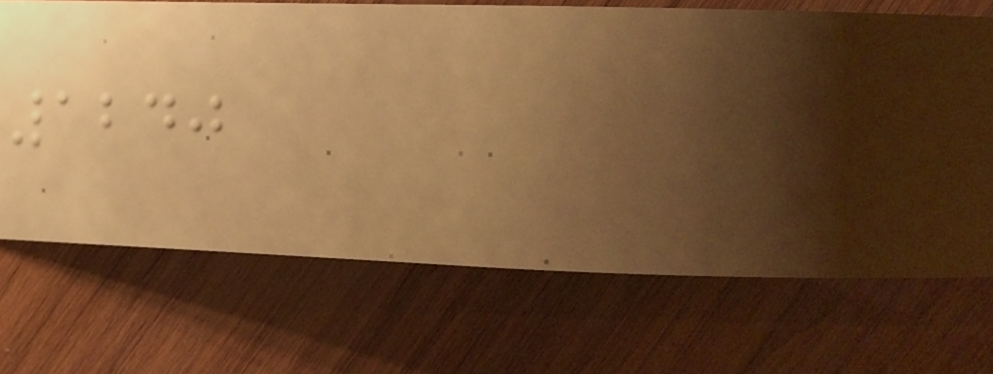1240
